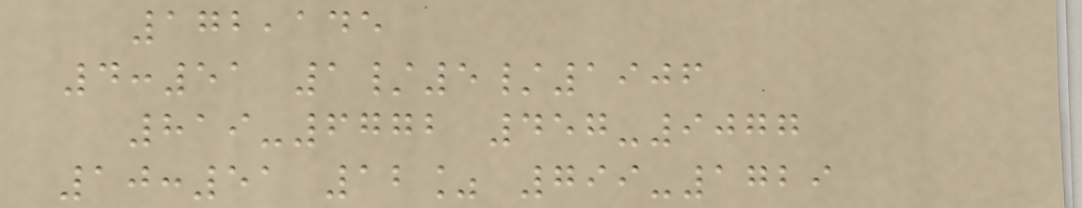172,145
4:51 1/5/1906
819-6772 457-9077
10:51 12% 799-1729
